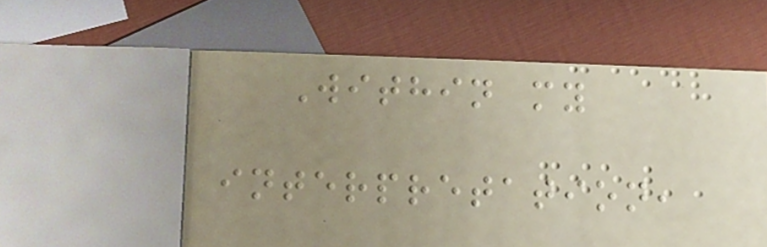Within my
interpretation,
